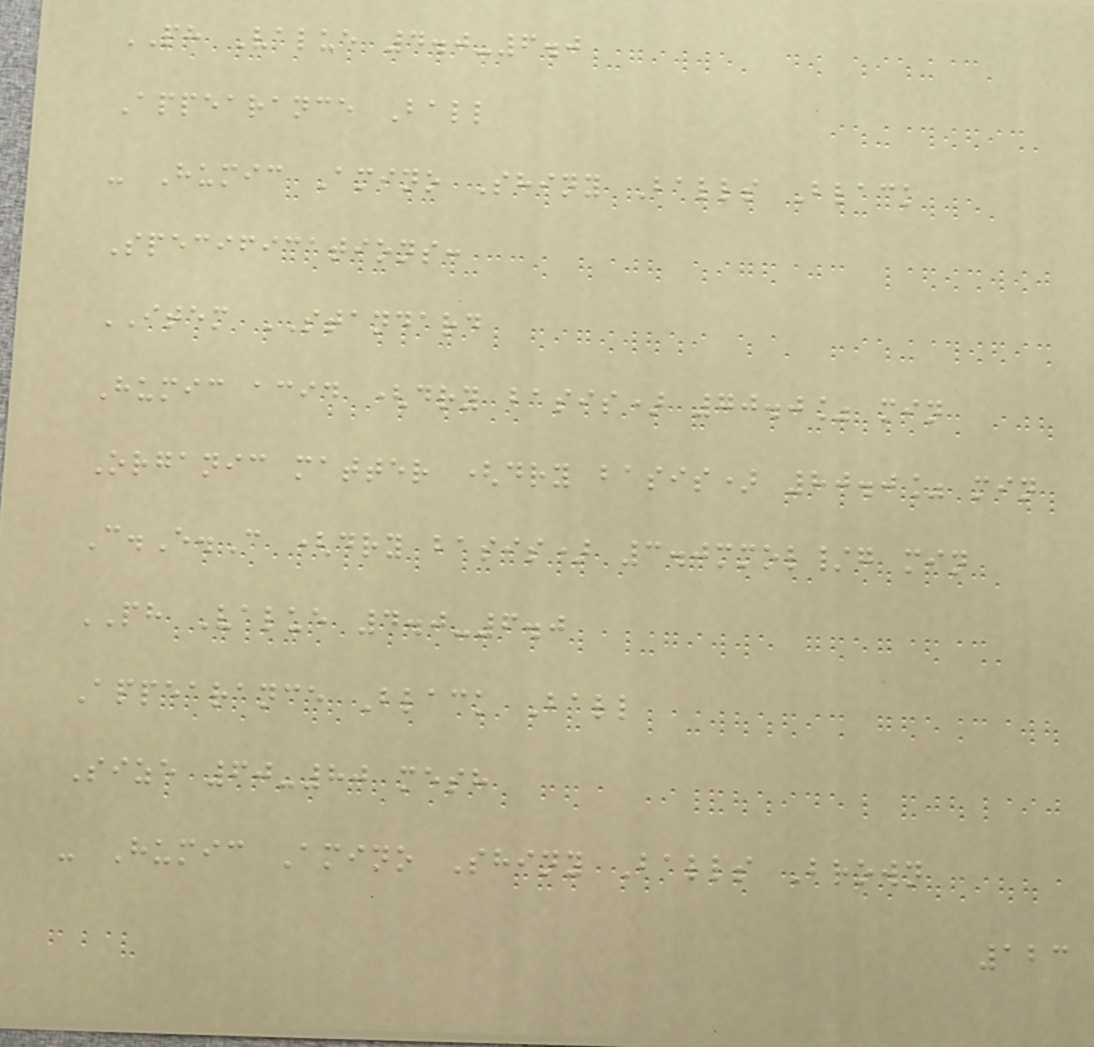PH Value 4.0-6.0
Appearance Ball
- Humic Amino Shiny Balls Black
Specifications:
ITEM STANDARD
Humic acid (dry basis) 70.0% min
Organic matter (dry basis) 80.0% min
C.E.C (dry basis) 3.0mmol/g min
PH Value 4.0-6.0
Appearance Black Ball
Size 60-80 mesh
- Humic Amino Shiny Balls Brown
123
